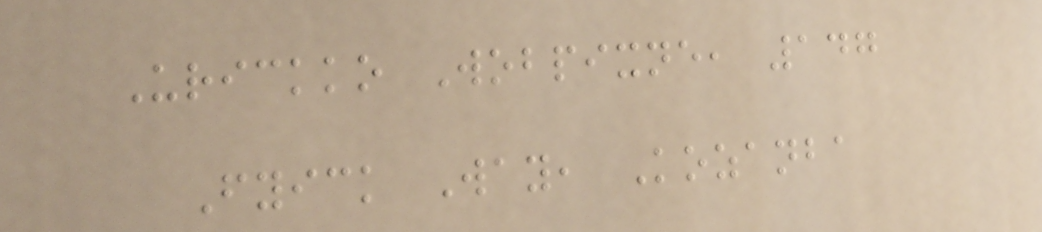Urickko Wobpixne, 147
Fyick Way, Kozanba
